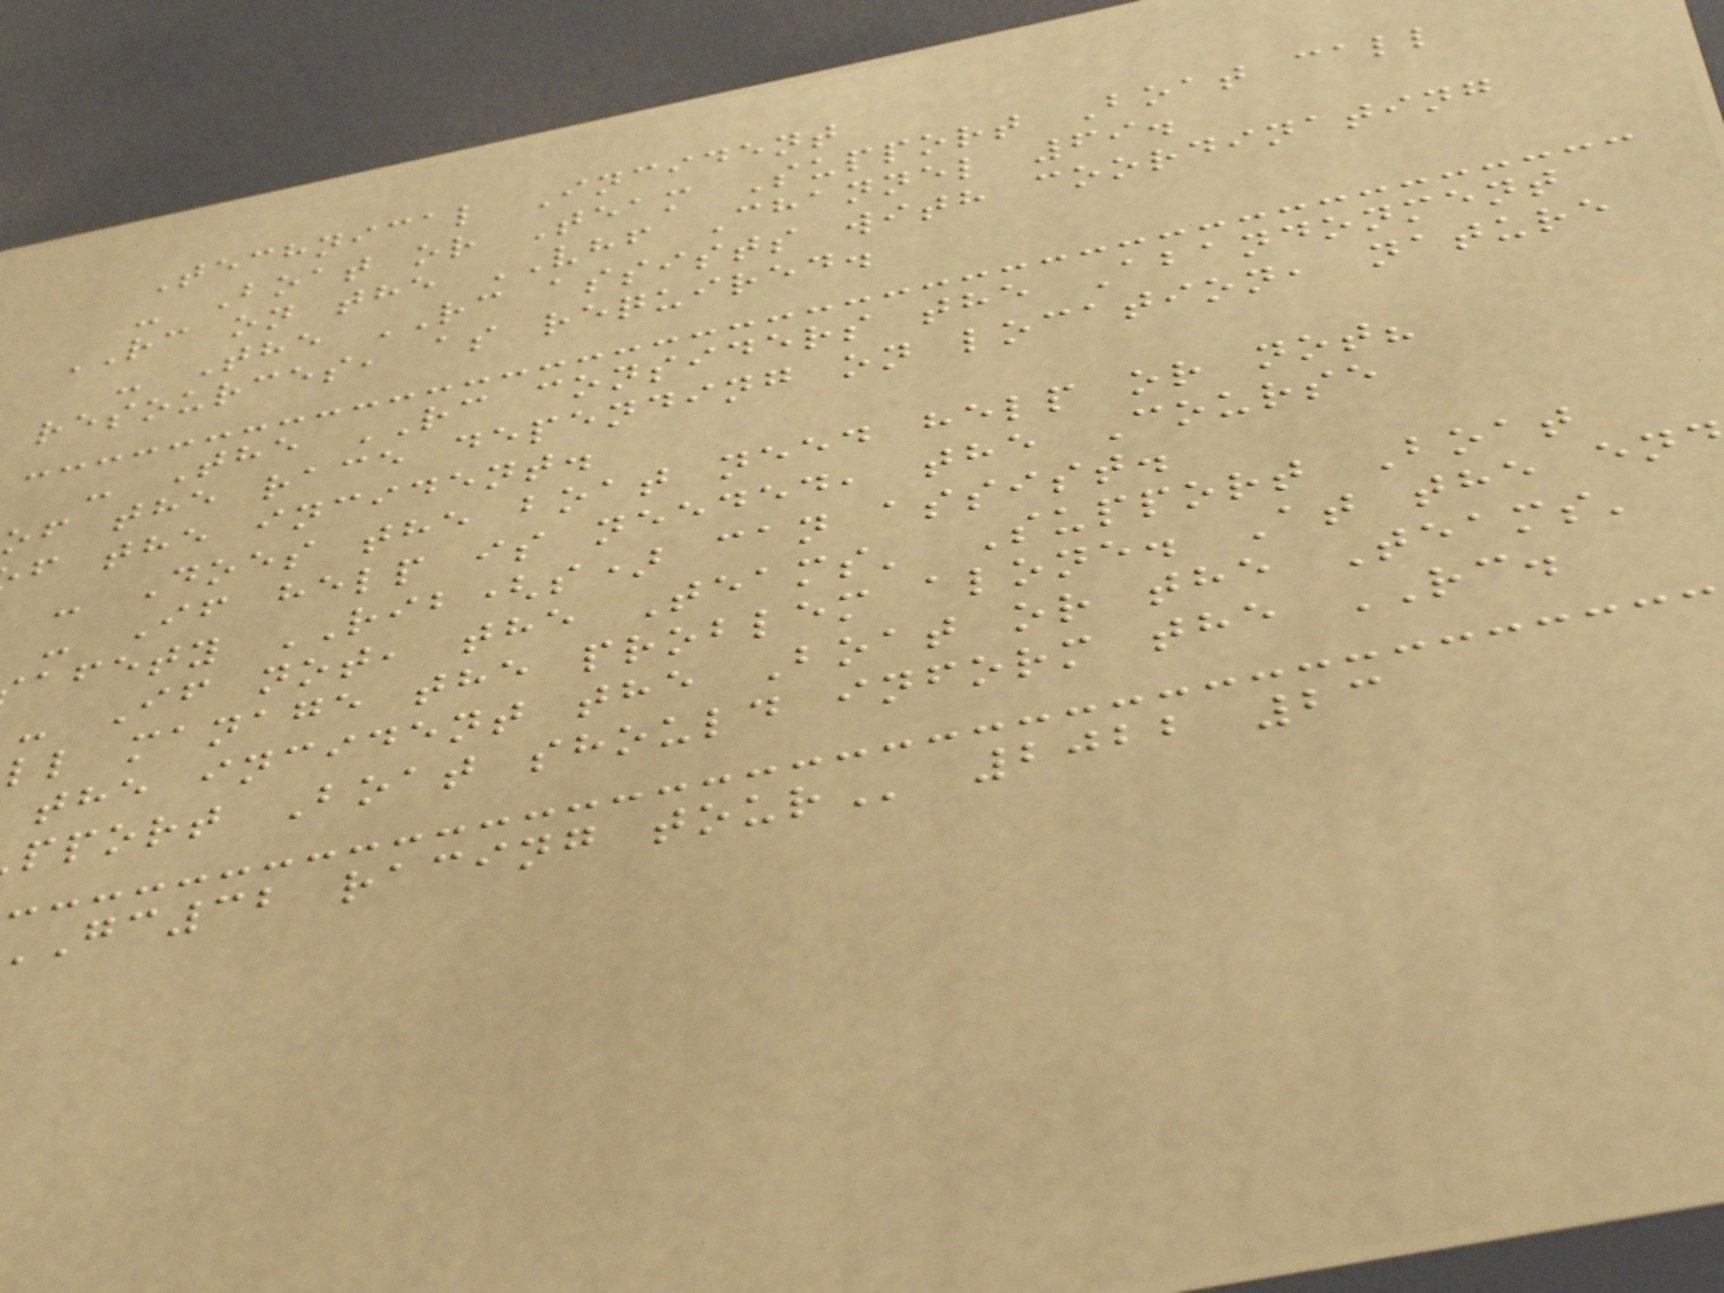Technical Incident
- Boat or Team Support Boat call
RC on the VHF Channel 69.
- The RC assists with coordinating
resources, as required.
- The RC considers the Abandonment
of the race depending on location, nature
f the incident.
- Does the boat need help or not?
- If help is needed, the Course
afety RIB(s) can assist.
- If not, the Teams' Support Boat
ll manage the problem alone. At the en
the incident the Boat or the Teams'
pport Boat should inform the RC.
gc32 racing
